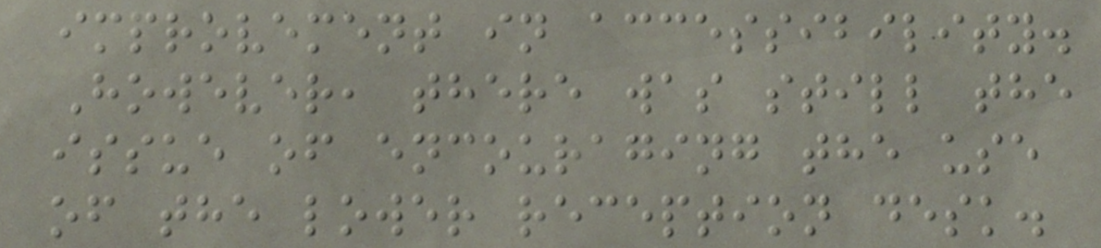improvement in accessibility.
However, there was still the
issue of encouraging the use
of the lower reception desk.
